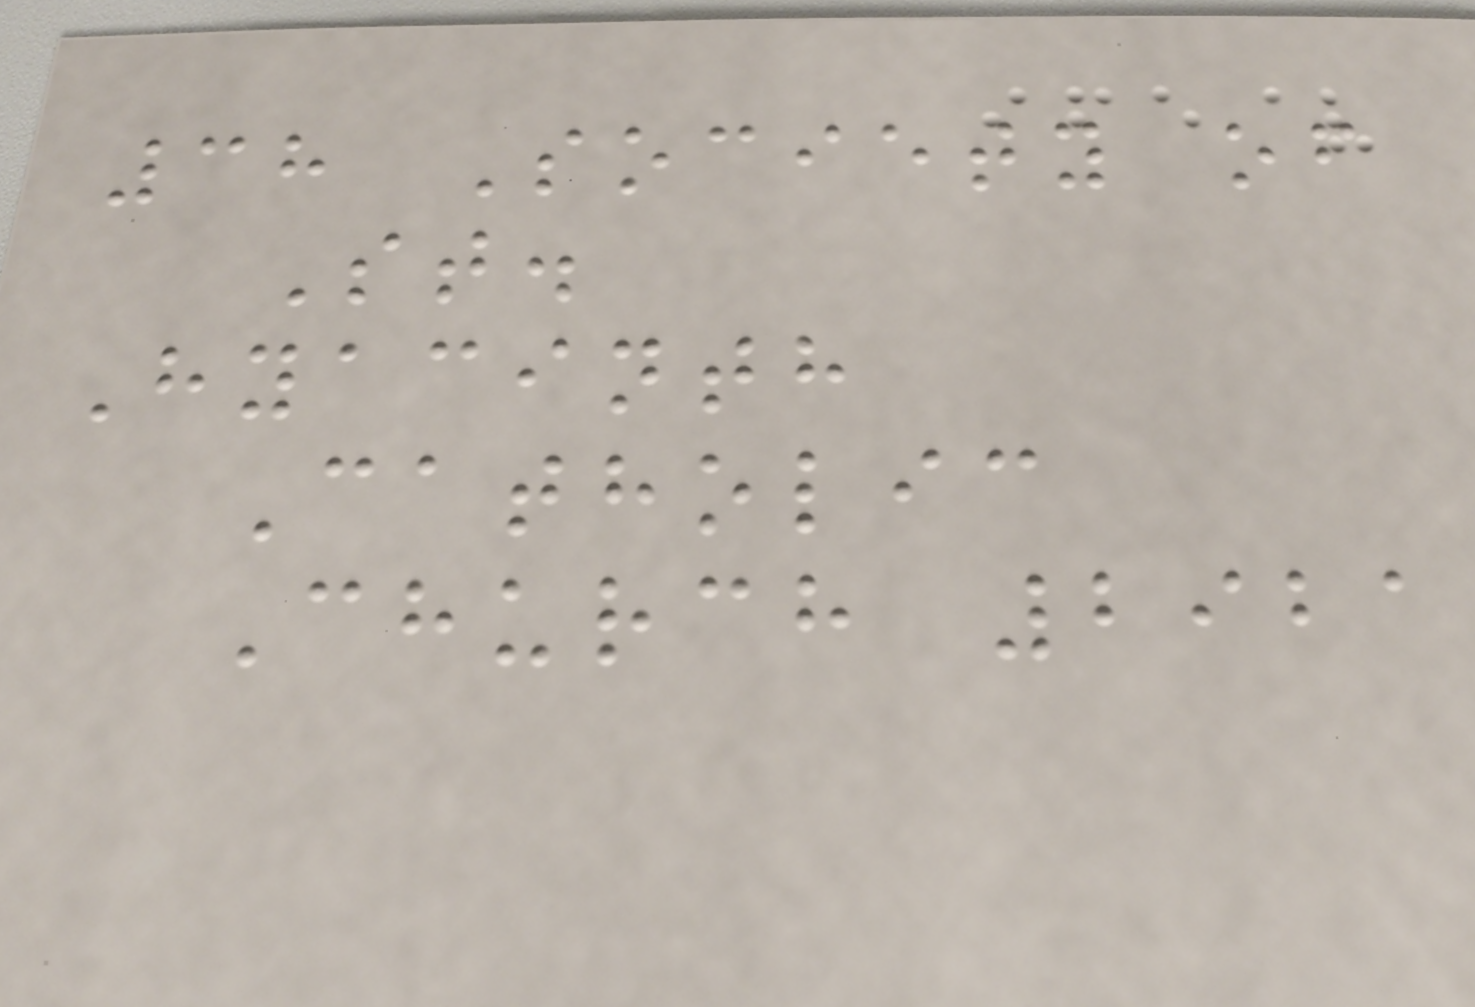38 Society of
St.
Hyacinth
Catholic
Church 2921
